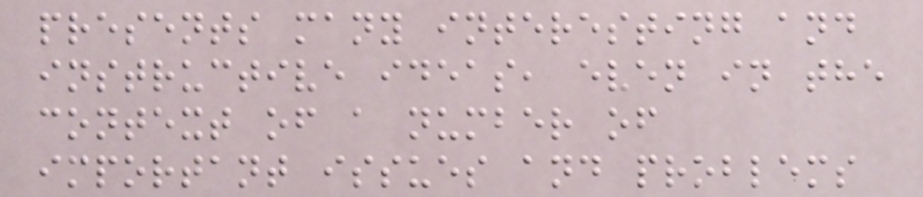presents many interesting and
instructive ideas, even in the
context of a number of
important issues and problems
